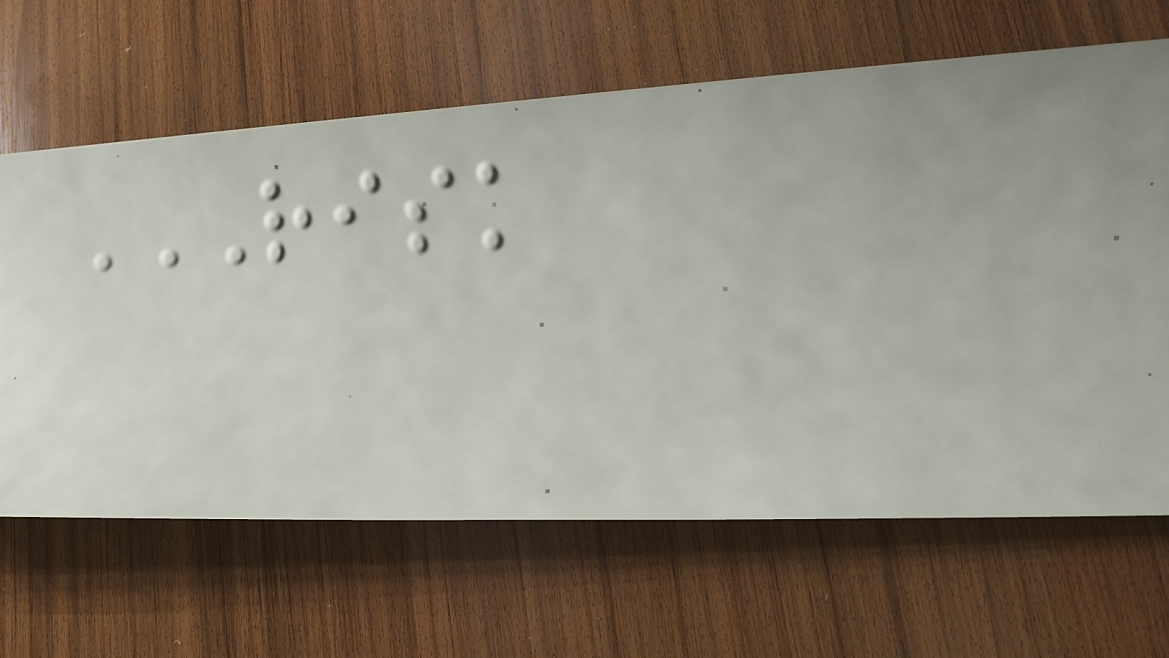RISK
